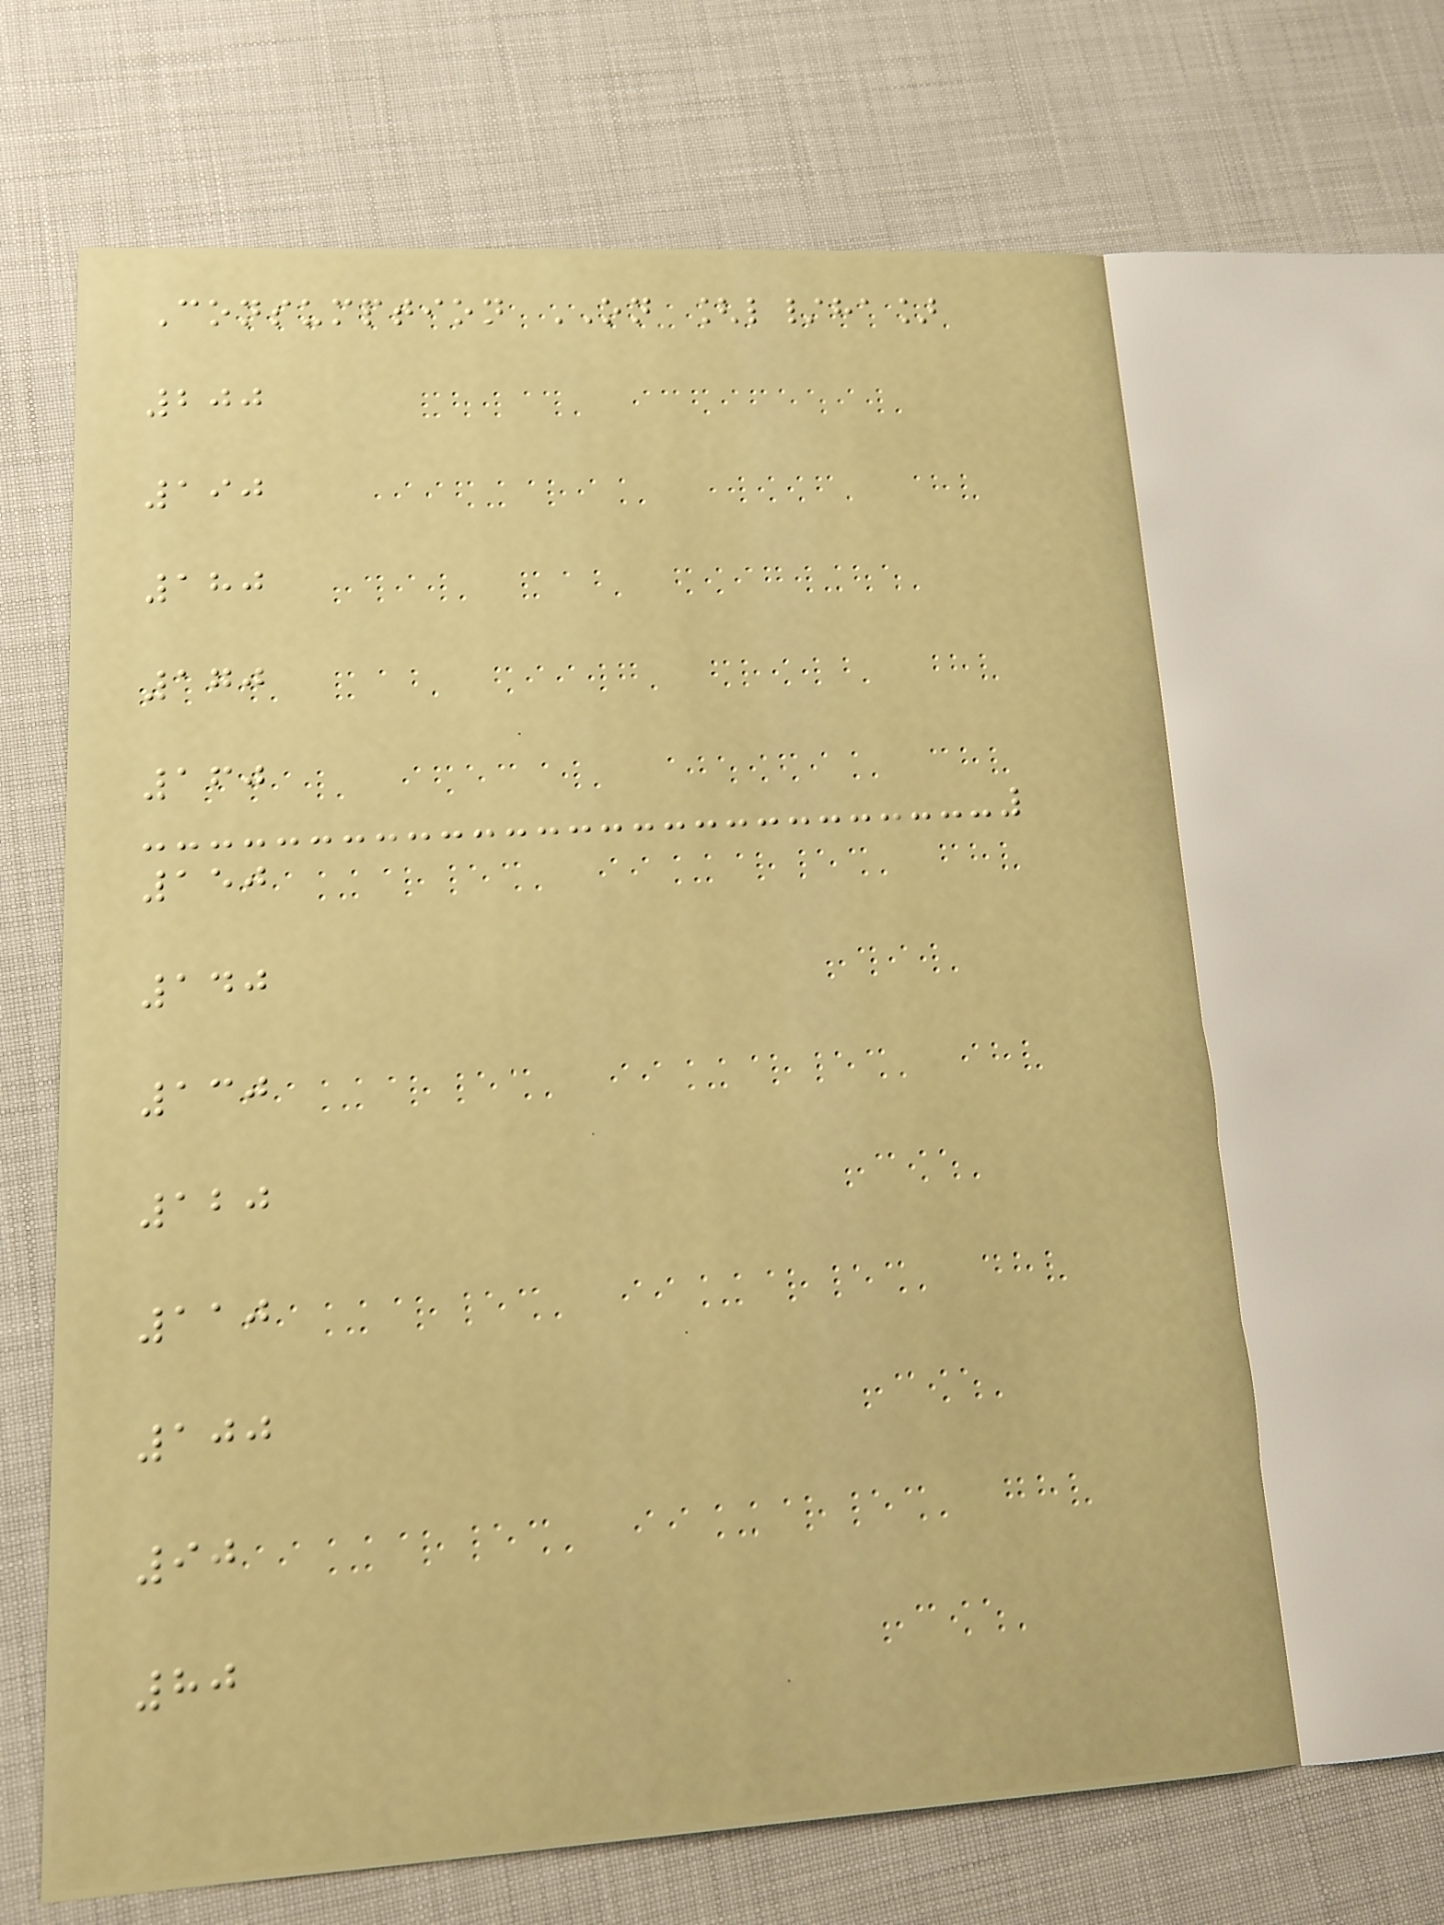Consumption ON [l/ha]
200
190
180
170
160
150
140
130
120
110
100
90
80
